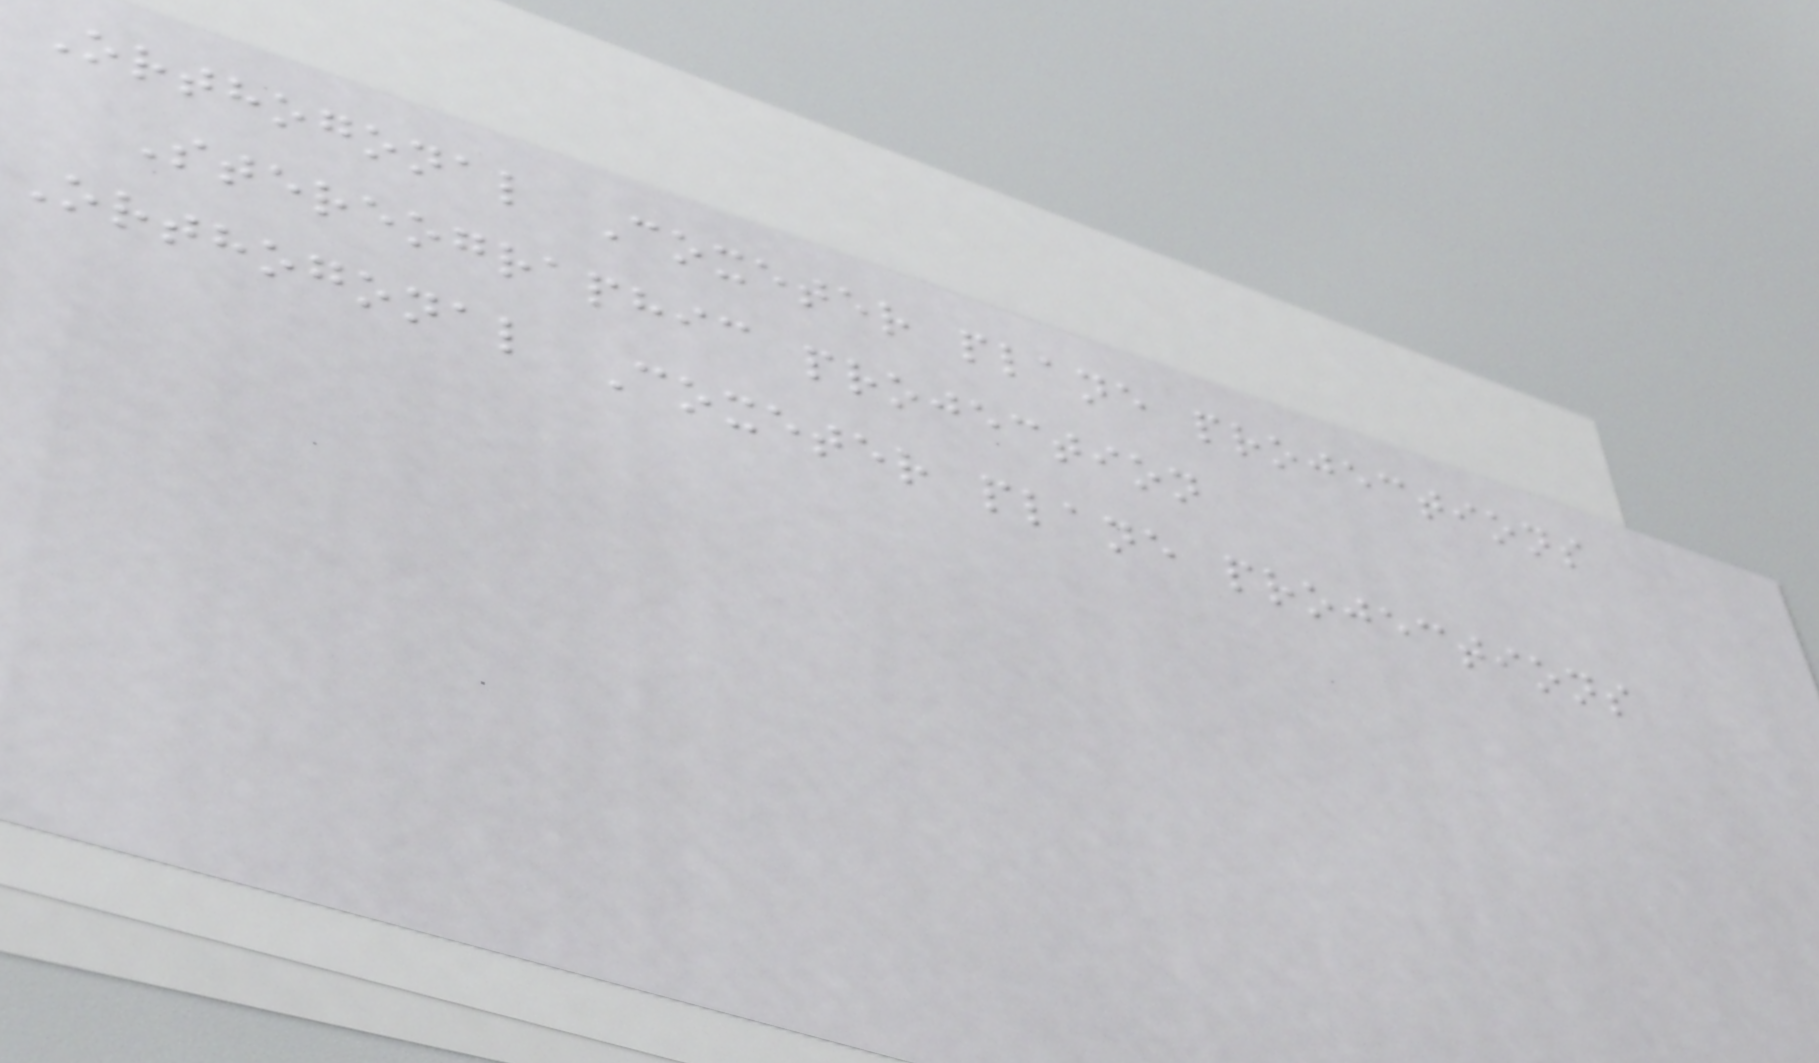Orthogonal Coxeter plane projections
Stereographic projection
Orthogonal Coxeter plane projections
